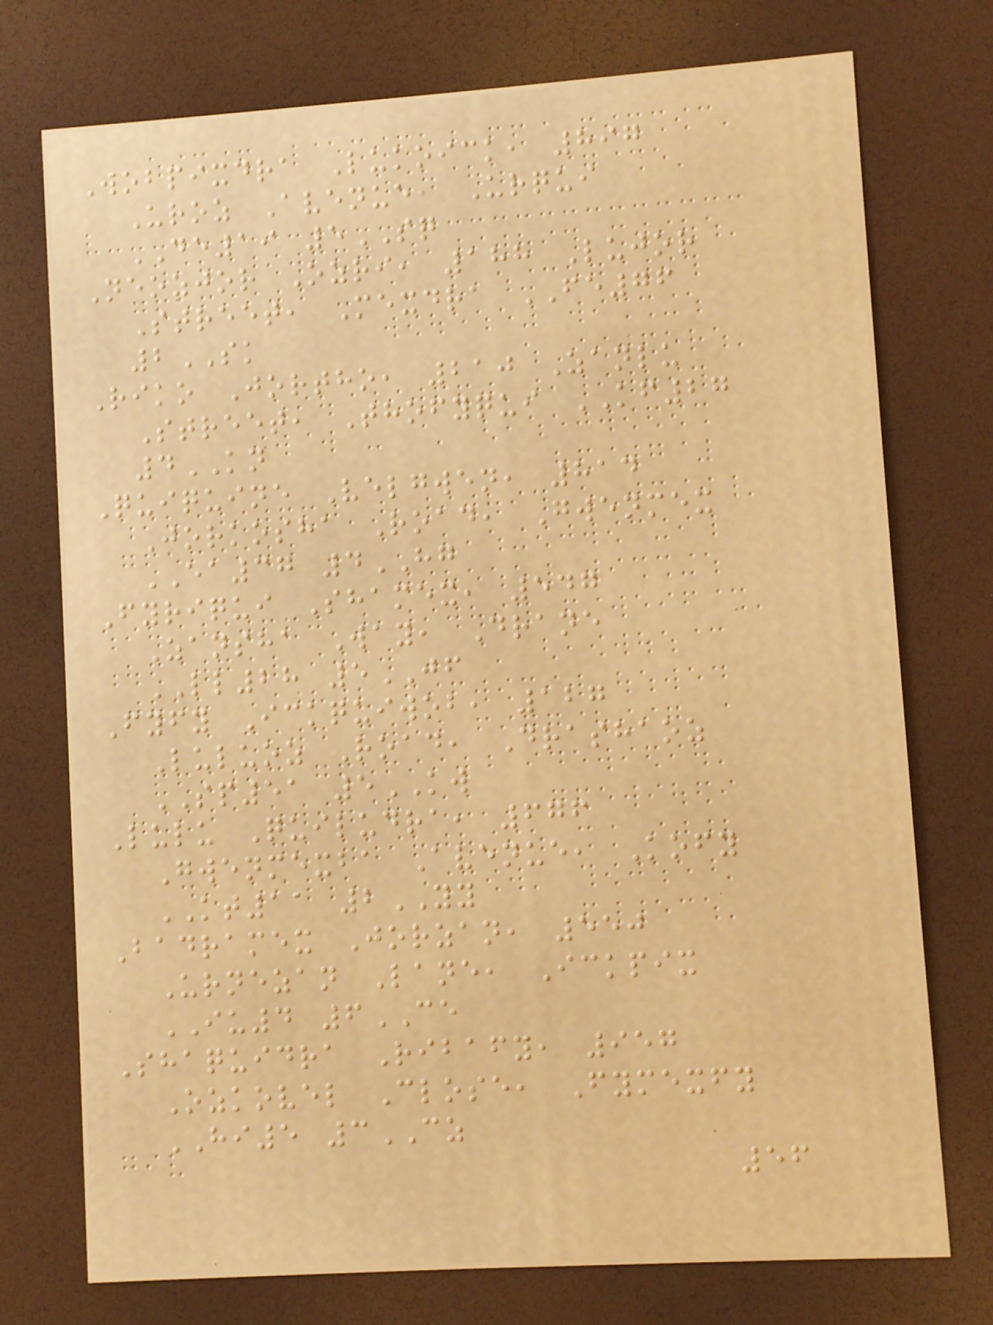Wobpixdra Lukoick, 897
Uroz Avenue, Urqui
DE19 5SQ
Neozjor Ozri, 188 Lujor
Street, Mexdra FE76
2SK
Riko Jortho, 210 Zanlu
Street, Thofyqui KF27
4KN
Quiquine Velgwen, 814
Jorkosha Road, Gwenmex
EA37 4HG
Fyriqui Shamex, 547
Zansha Way, Drane
LL28 5JF
Fyfy Ickquiwob, 127
Luluoz Road, Drashaoz
SP51 5KW
Lulu Quiludra, 676
Gwenmexba Avenue, Kofy
KT11 2YY
Badramex Jorzan, 550
Urnezan Lane, Ickpix
IU4 6CE
Shaquidra Ribafy, 957
Ozkovel Close, Fymexfy
HI5 3CZ
56
